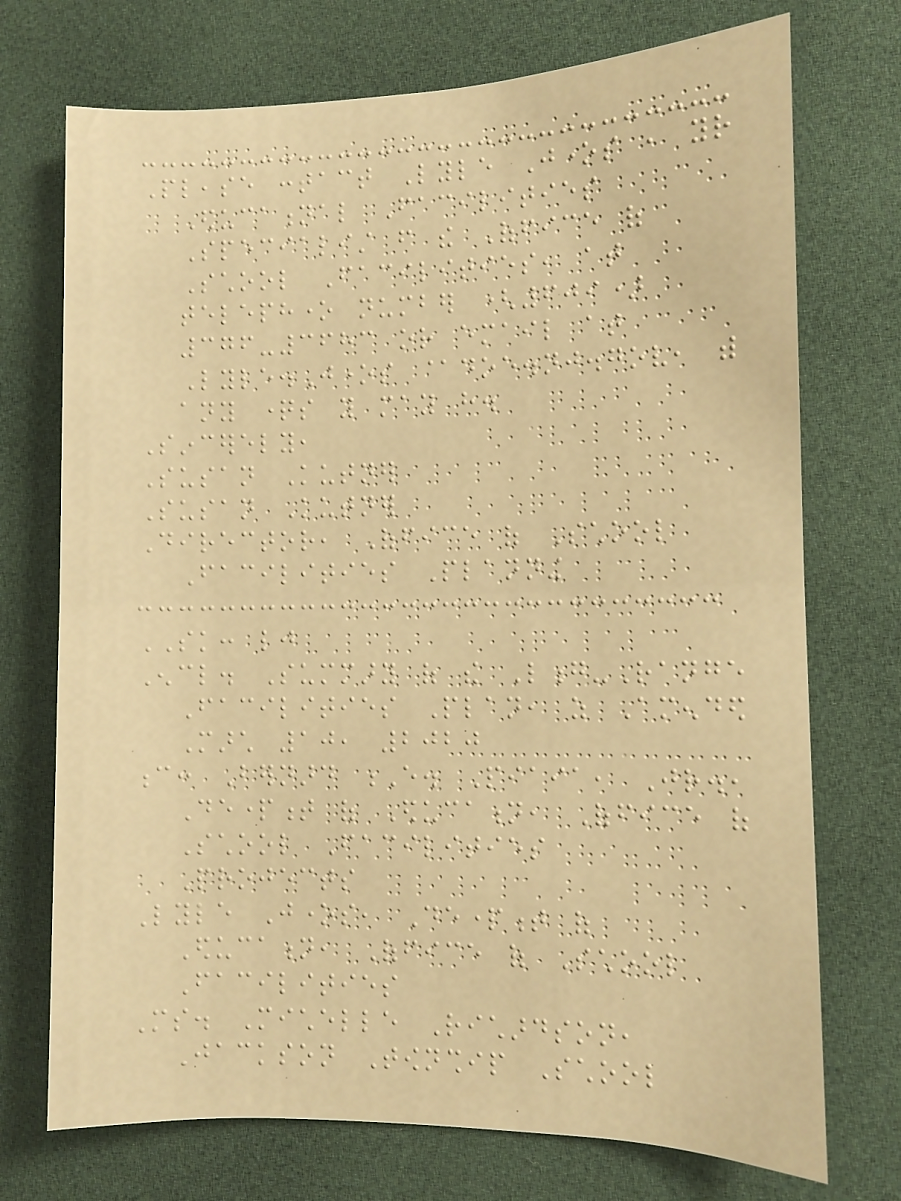Please contact Lyle Jones , your
Educational Facilities
Specialist from the Office of
School Facilities, at
telephone number (609)
376-3683 or email at
Lyle.Jones @doe.nj.gov, with
any questions you may have.
Sincerely,
Susan Kutner
Susan Kutner
Director, Office of School
Facilities Planning
SK: lj
Encl. Summary of the Long-Range
Facilities Plan, as Amended
March 10, 2020
c: Bernard E. Piaia, Jr.,
Department of Education, Office of
School Facilities
Projects
Lyle Jones, Department of
Education, Office of School
Facilities
Ms. Michelle Richardson,
Jackson Township School
